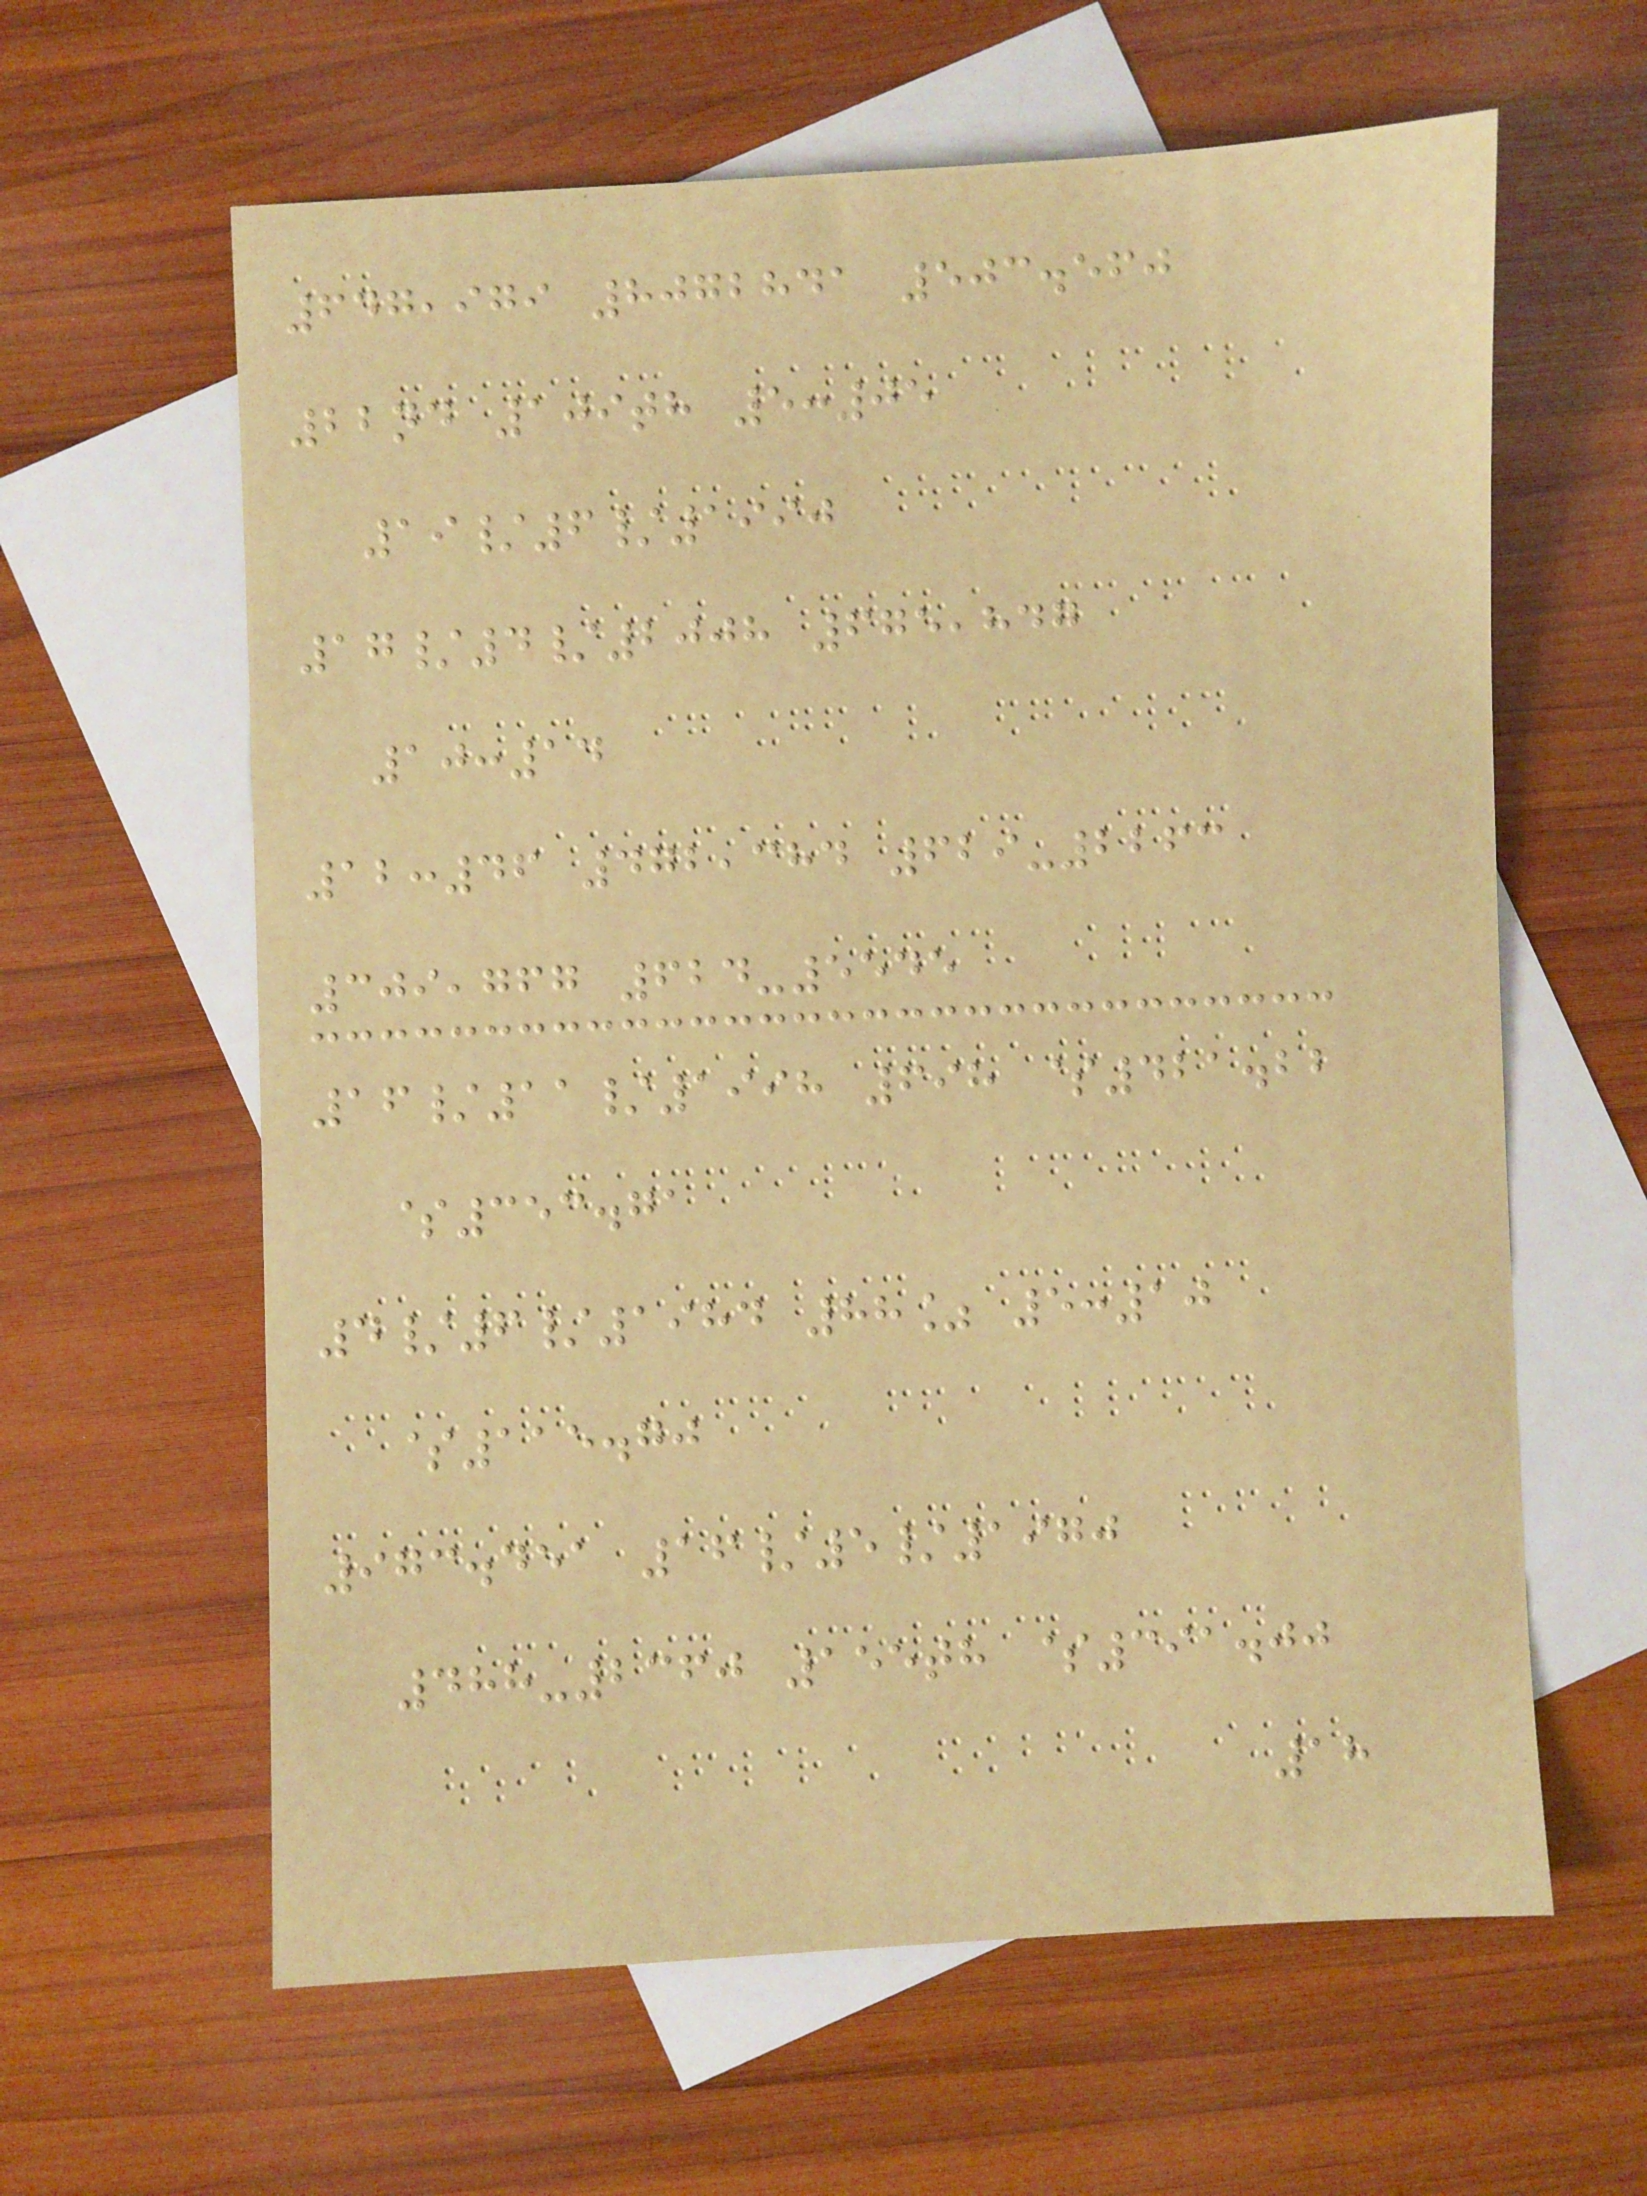647,979 8072841 503.560
22nd 109th 5:05
19/6/1990
17/4/2008 675,847
10:14
12:46 472,384 629-2263
309,767 624-5545
16/11/1998 698 $421.22
$353.71
4/6/1984 88% 5:10
$115.70
973.451 16/5/1970
488-2360 155th $391.00
18
